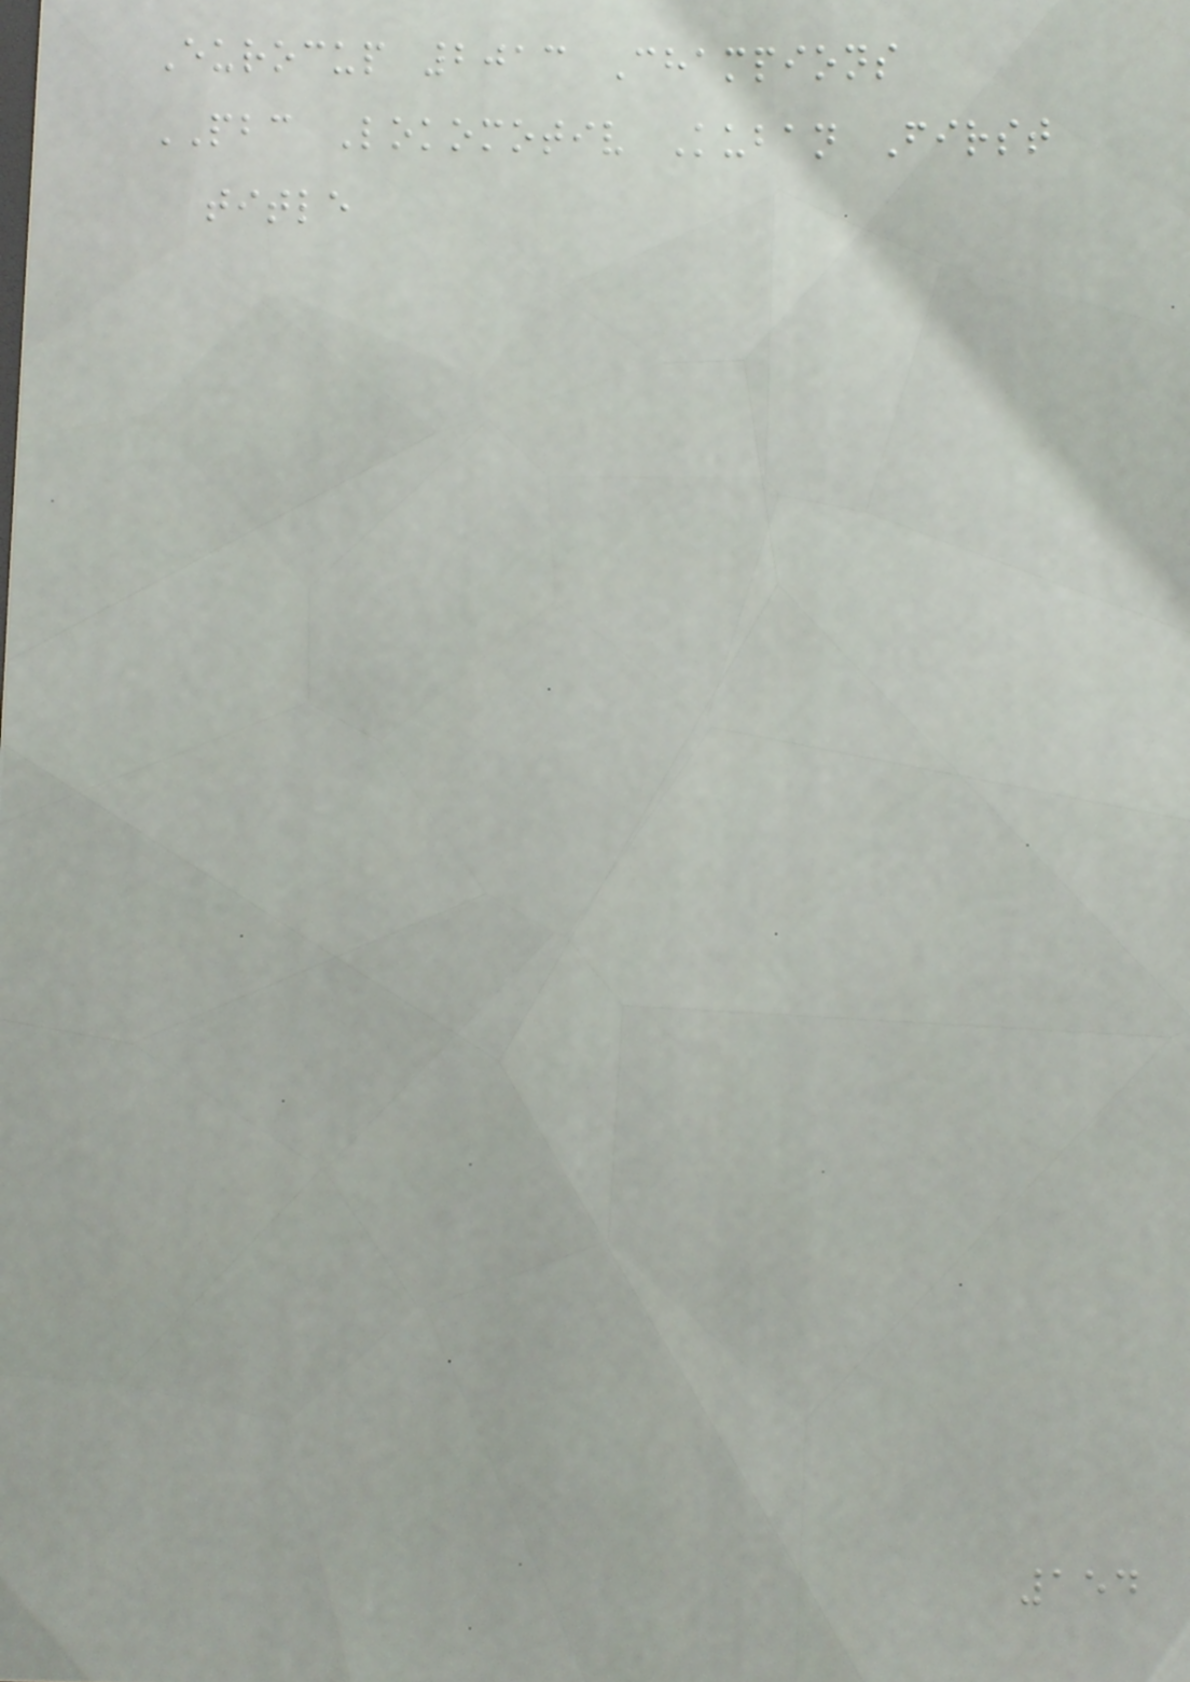Eurocup 2013 Champions
PBC Lokomotiv Kuban First
title
154
